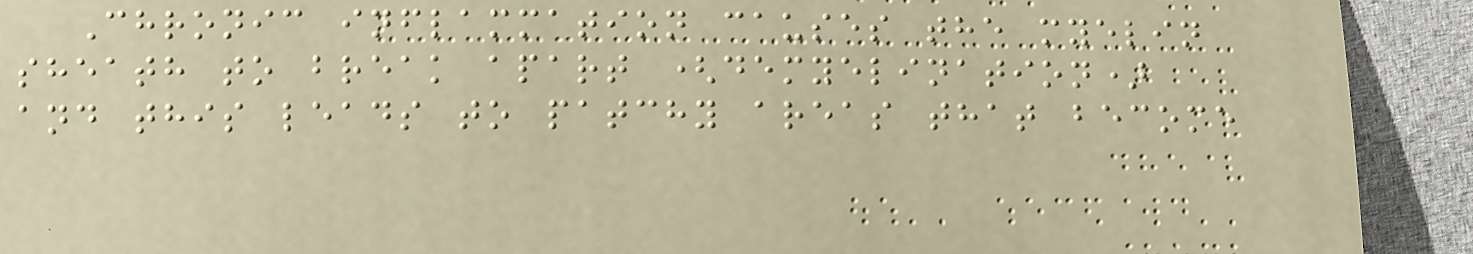Chronic inflammation causes the myelin
sheath to break apart (demyelination)
and this leads to patchy areas that become
